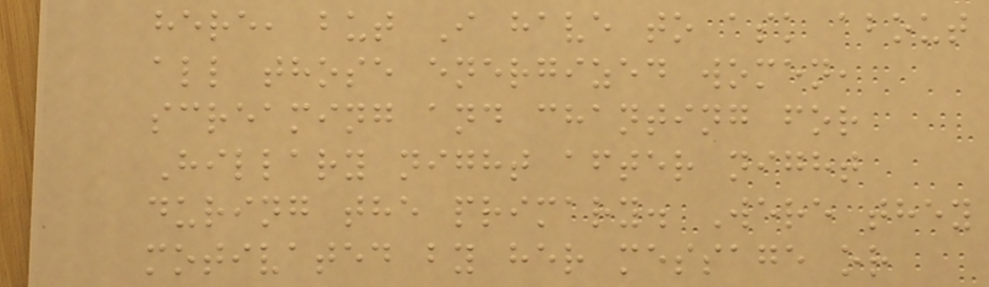here, but I have to ask about
all those energized women,
screaming and chanting for
Hillary night after night
during the primary. Were they
motivated by her message or
